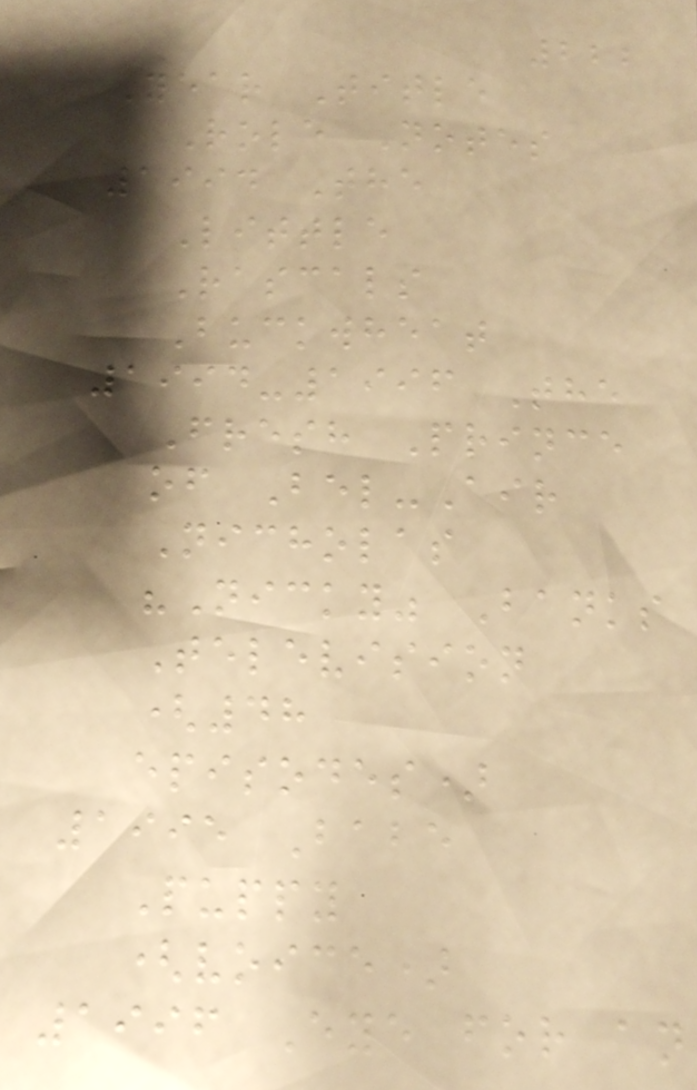222
Year Title
Role Notes
1994 The
Little
Rascals
Buckwheat
1994-1996 The
Fresh Prince
of Bel-Air
Nicholas
"Nicky" Banks
Television
(48
episodes)
1995 Babe
Puppy
(voice)
1996 Eye for an
